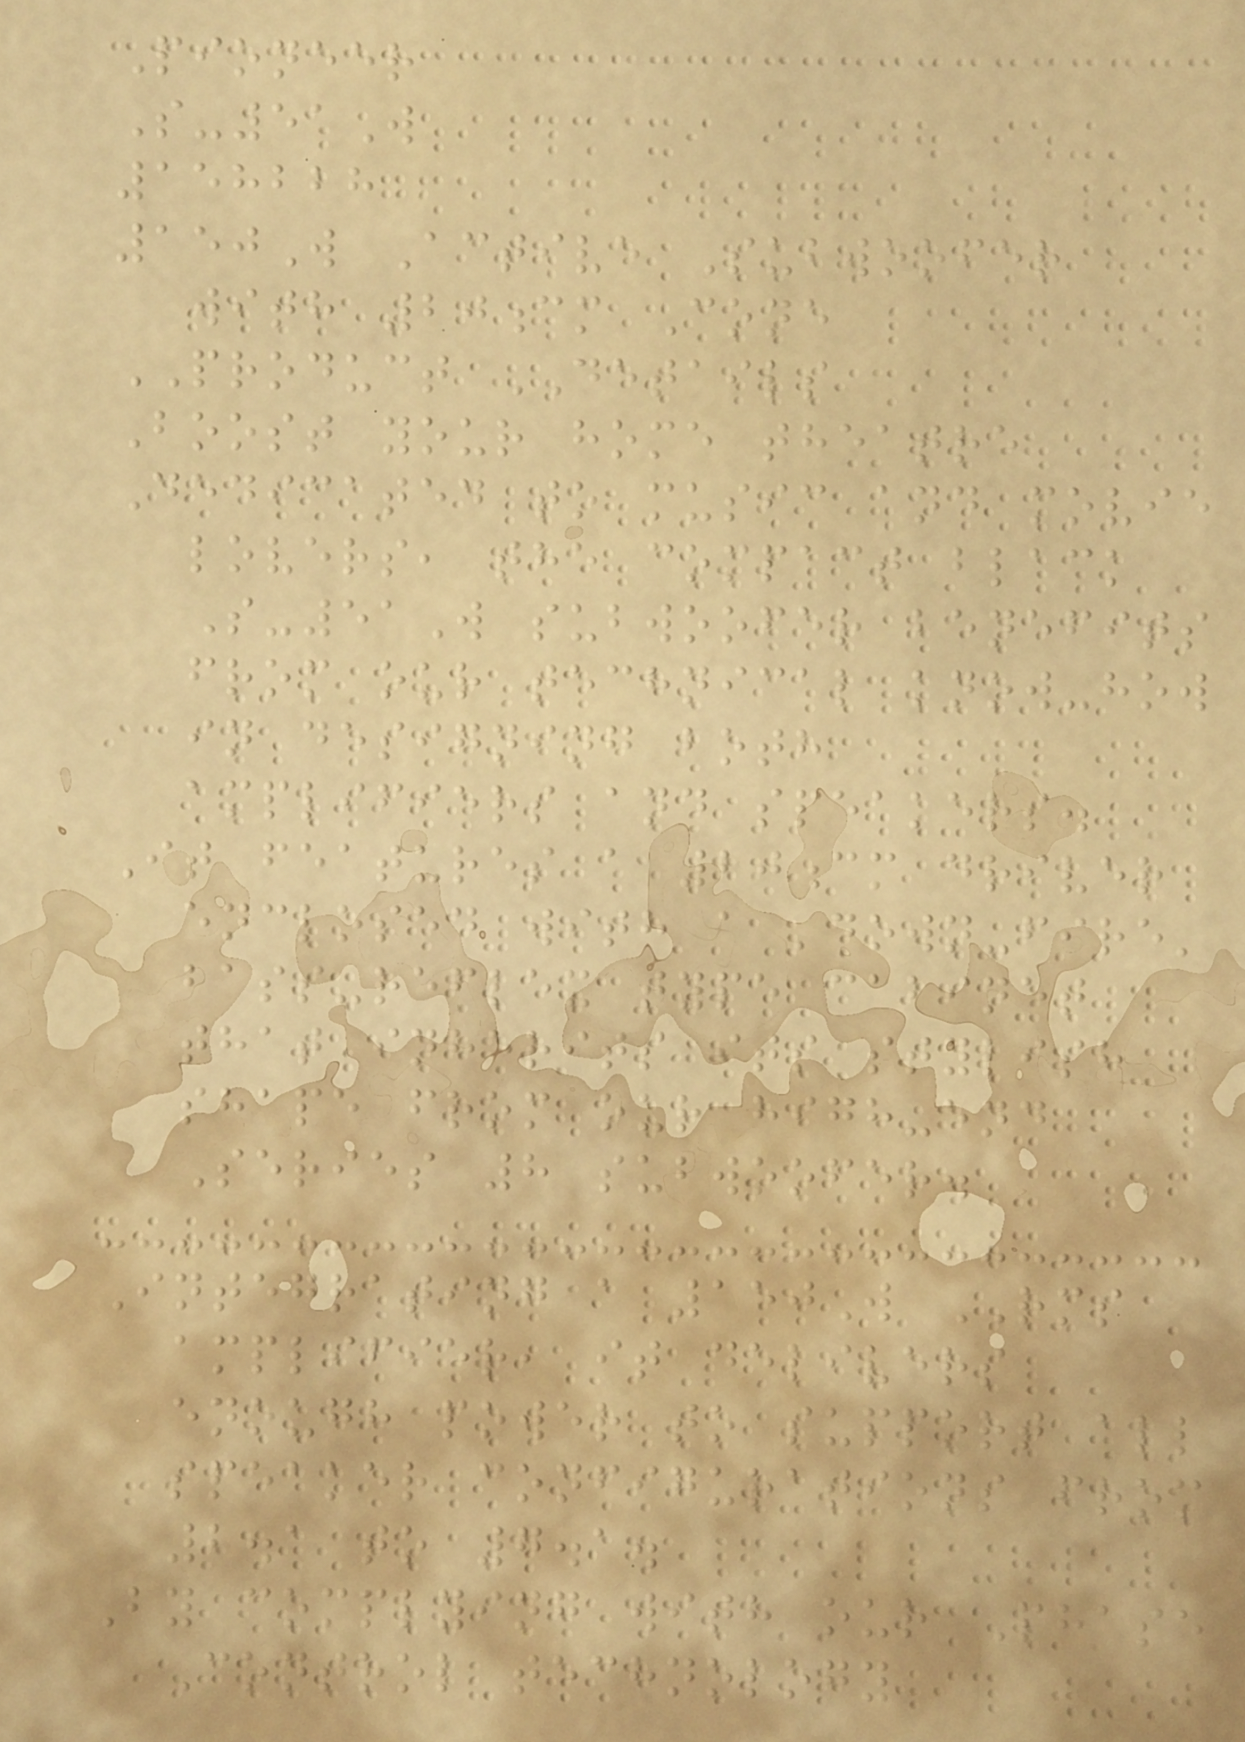Pioneer
S-51W
158228
150W Active Subwoofer
with 20cm Cone
PRODUCT DETAILS
Boost your home theatre
Dedicated to music and movie
lovers, the compact black
S-51W subwoofer benefits
from our technical know-how
in designing both
amplifiers and speakers.
It features a 20cm driver
enclosed with a 'down-fire'
bass-reflex type cabinet
that inherits its stylish
shape from our high-end
Series 8 subwoofer.
Integrating a 150W RMS
amplifier, it delivers
enough power to support all
speaker configurations from
2.1 to 7.1.
By complying with our Phase
Control technology
